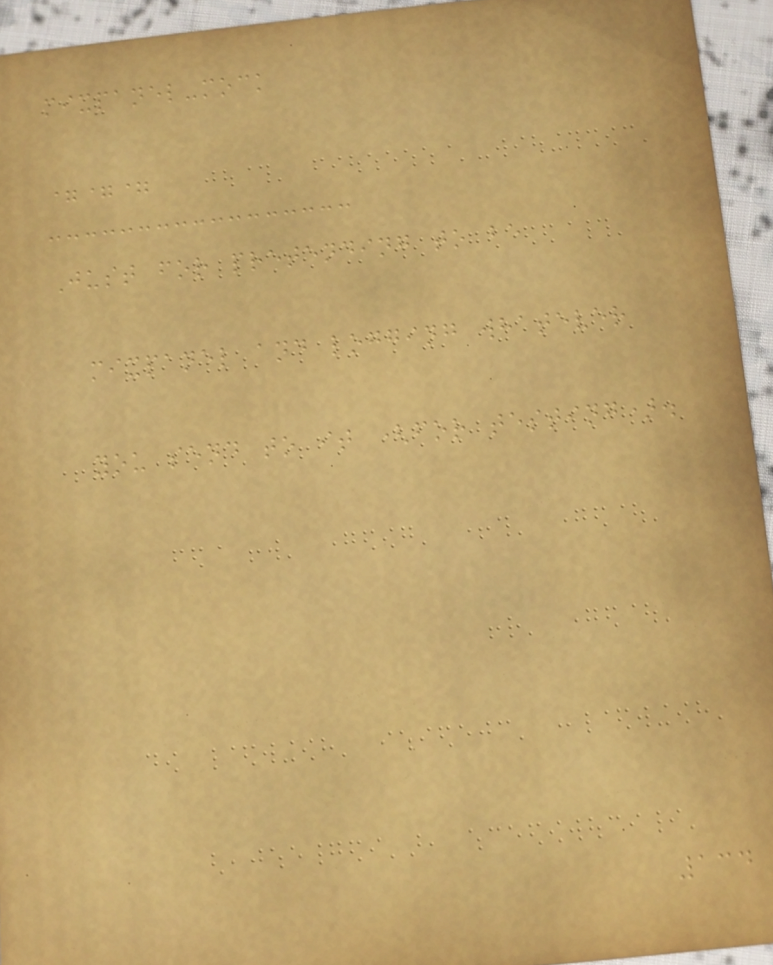mixpanel-mock
===
Just for pretending to be
mixpanel and logging whatever
you send to it (for testing).
134
